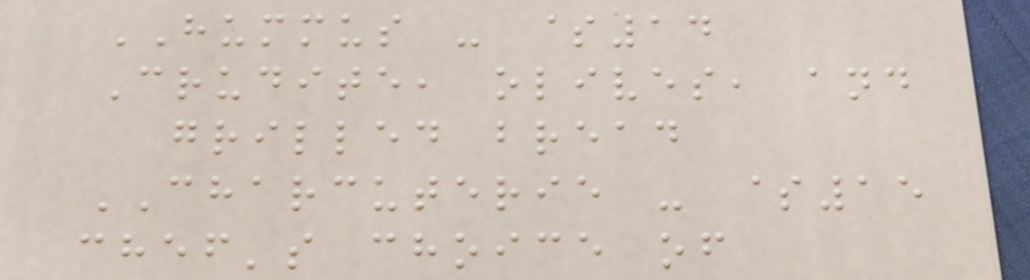HUMMUS - $14
Crudite, olives, and
grilled bread
CHARCUTERIE - $15
chef's choice of
